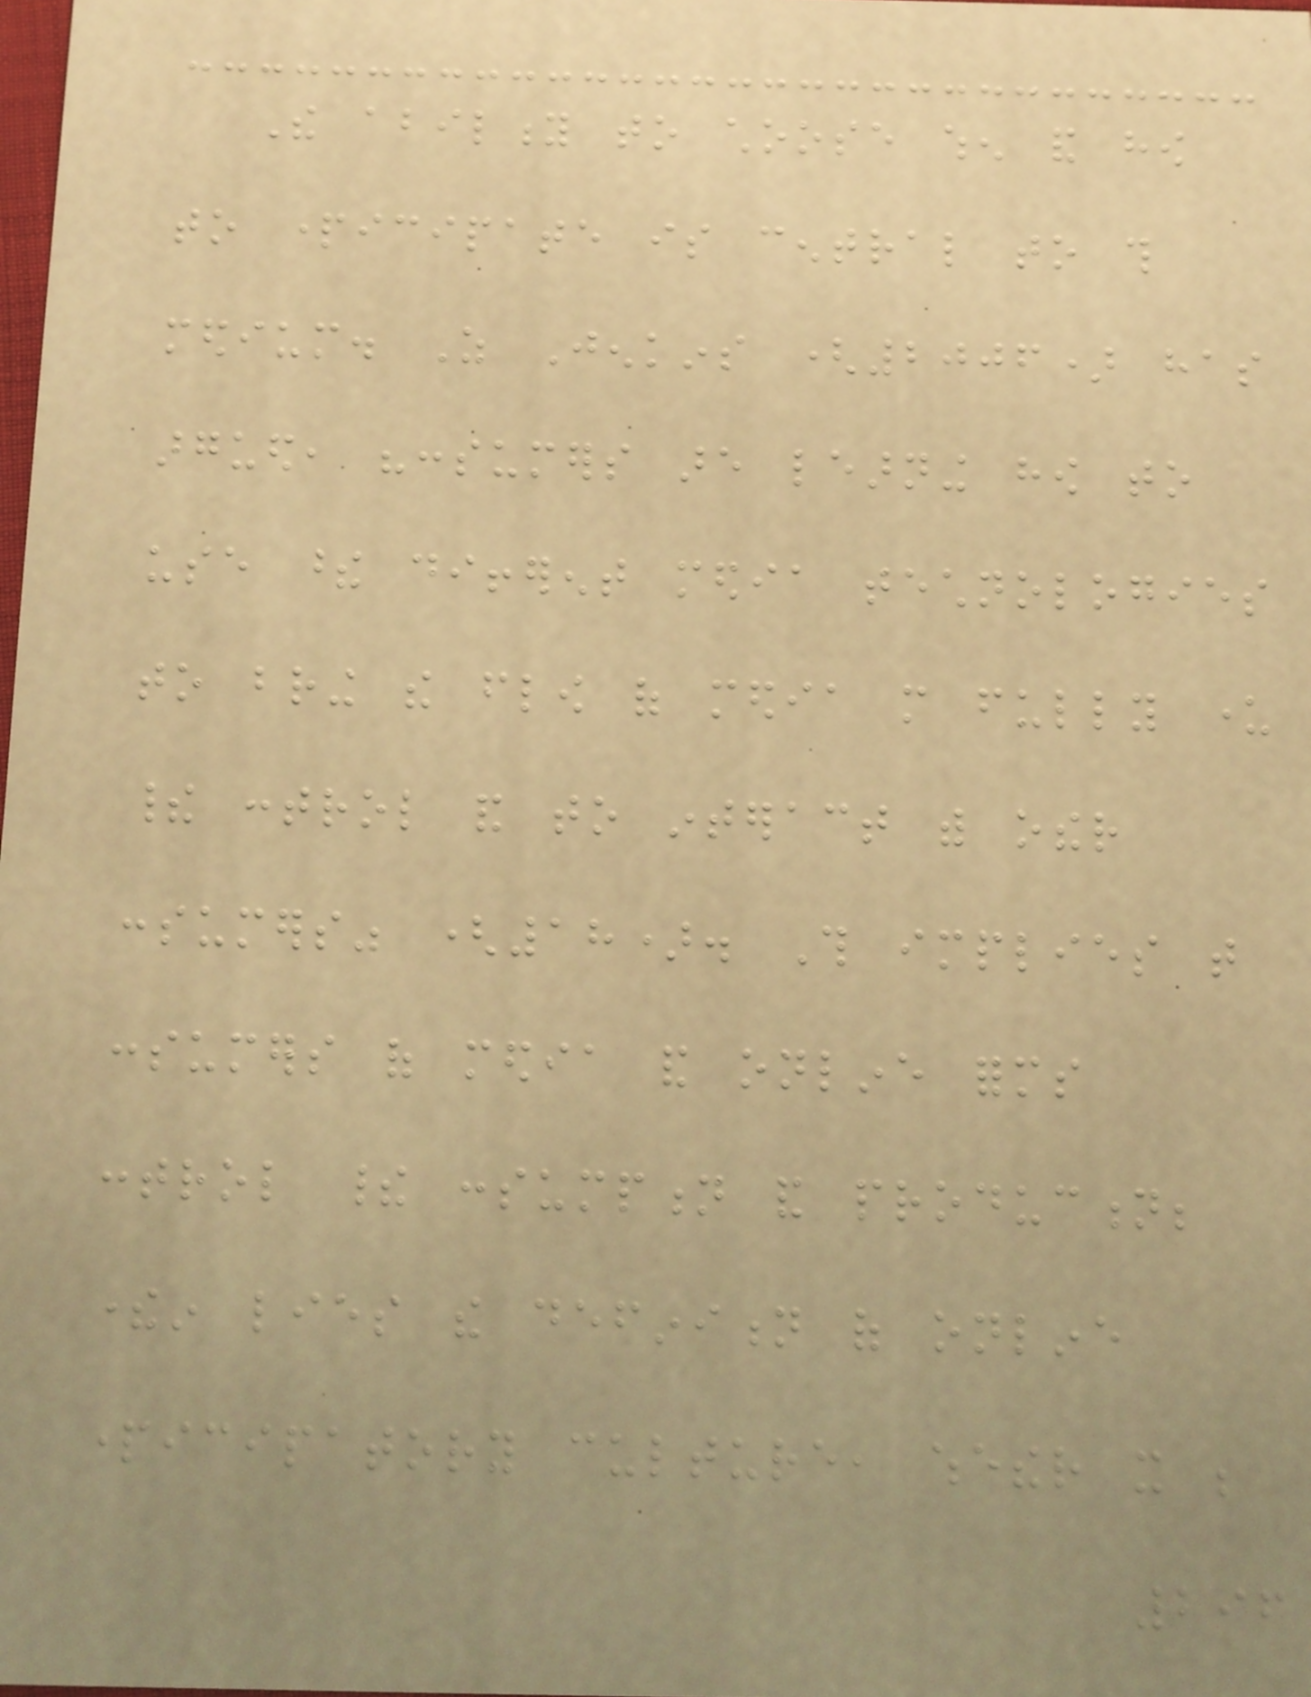The ability to choose when and how
to participate is central to this
medium. As Jenkins (2006) has
argued, "consumers are learning how to
use these different media technologies
to bring the flow of media more fully under
their control and to interact with other
consumers" (18). This implies that
consumers of media and online forms
control their consumption and production;
therein lies the definition of online
participatory culture, whether it be
296
